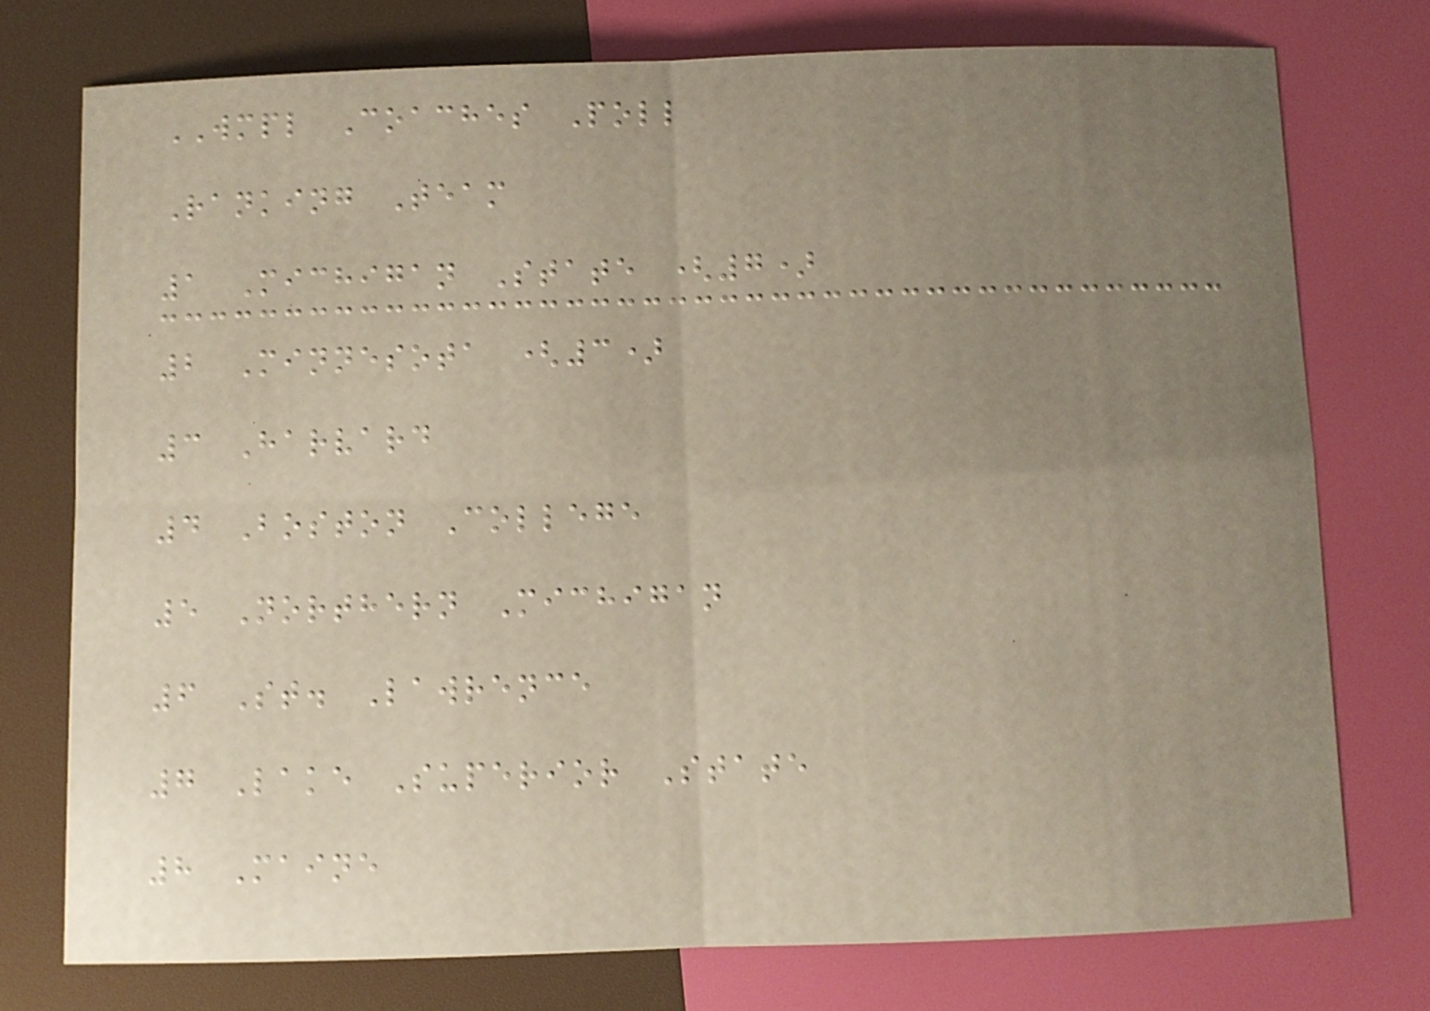WMPL Coaches Poll
Ranking Team
1 Michigan State (7)
2 Minnesota (3)
3 Harvard
4 Boston College
5 Northern Michigan
6 St. Lawrence
7 Lake Superior State
8 Maine
